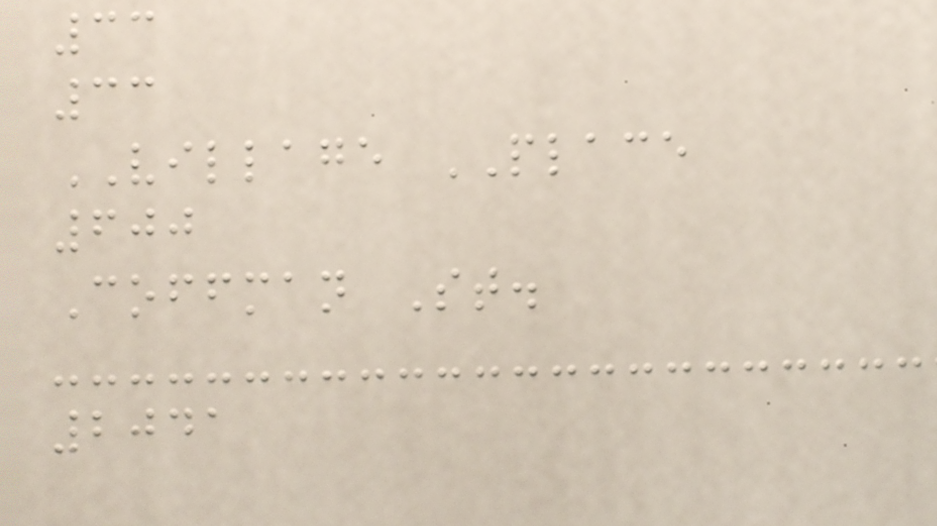33
33
VILLAGE PLACE
600
Coffman St.
2041
